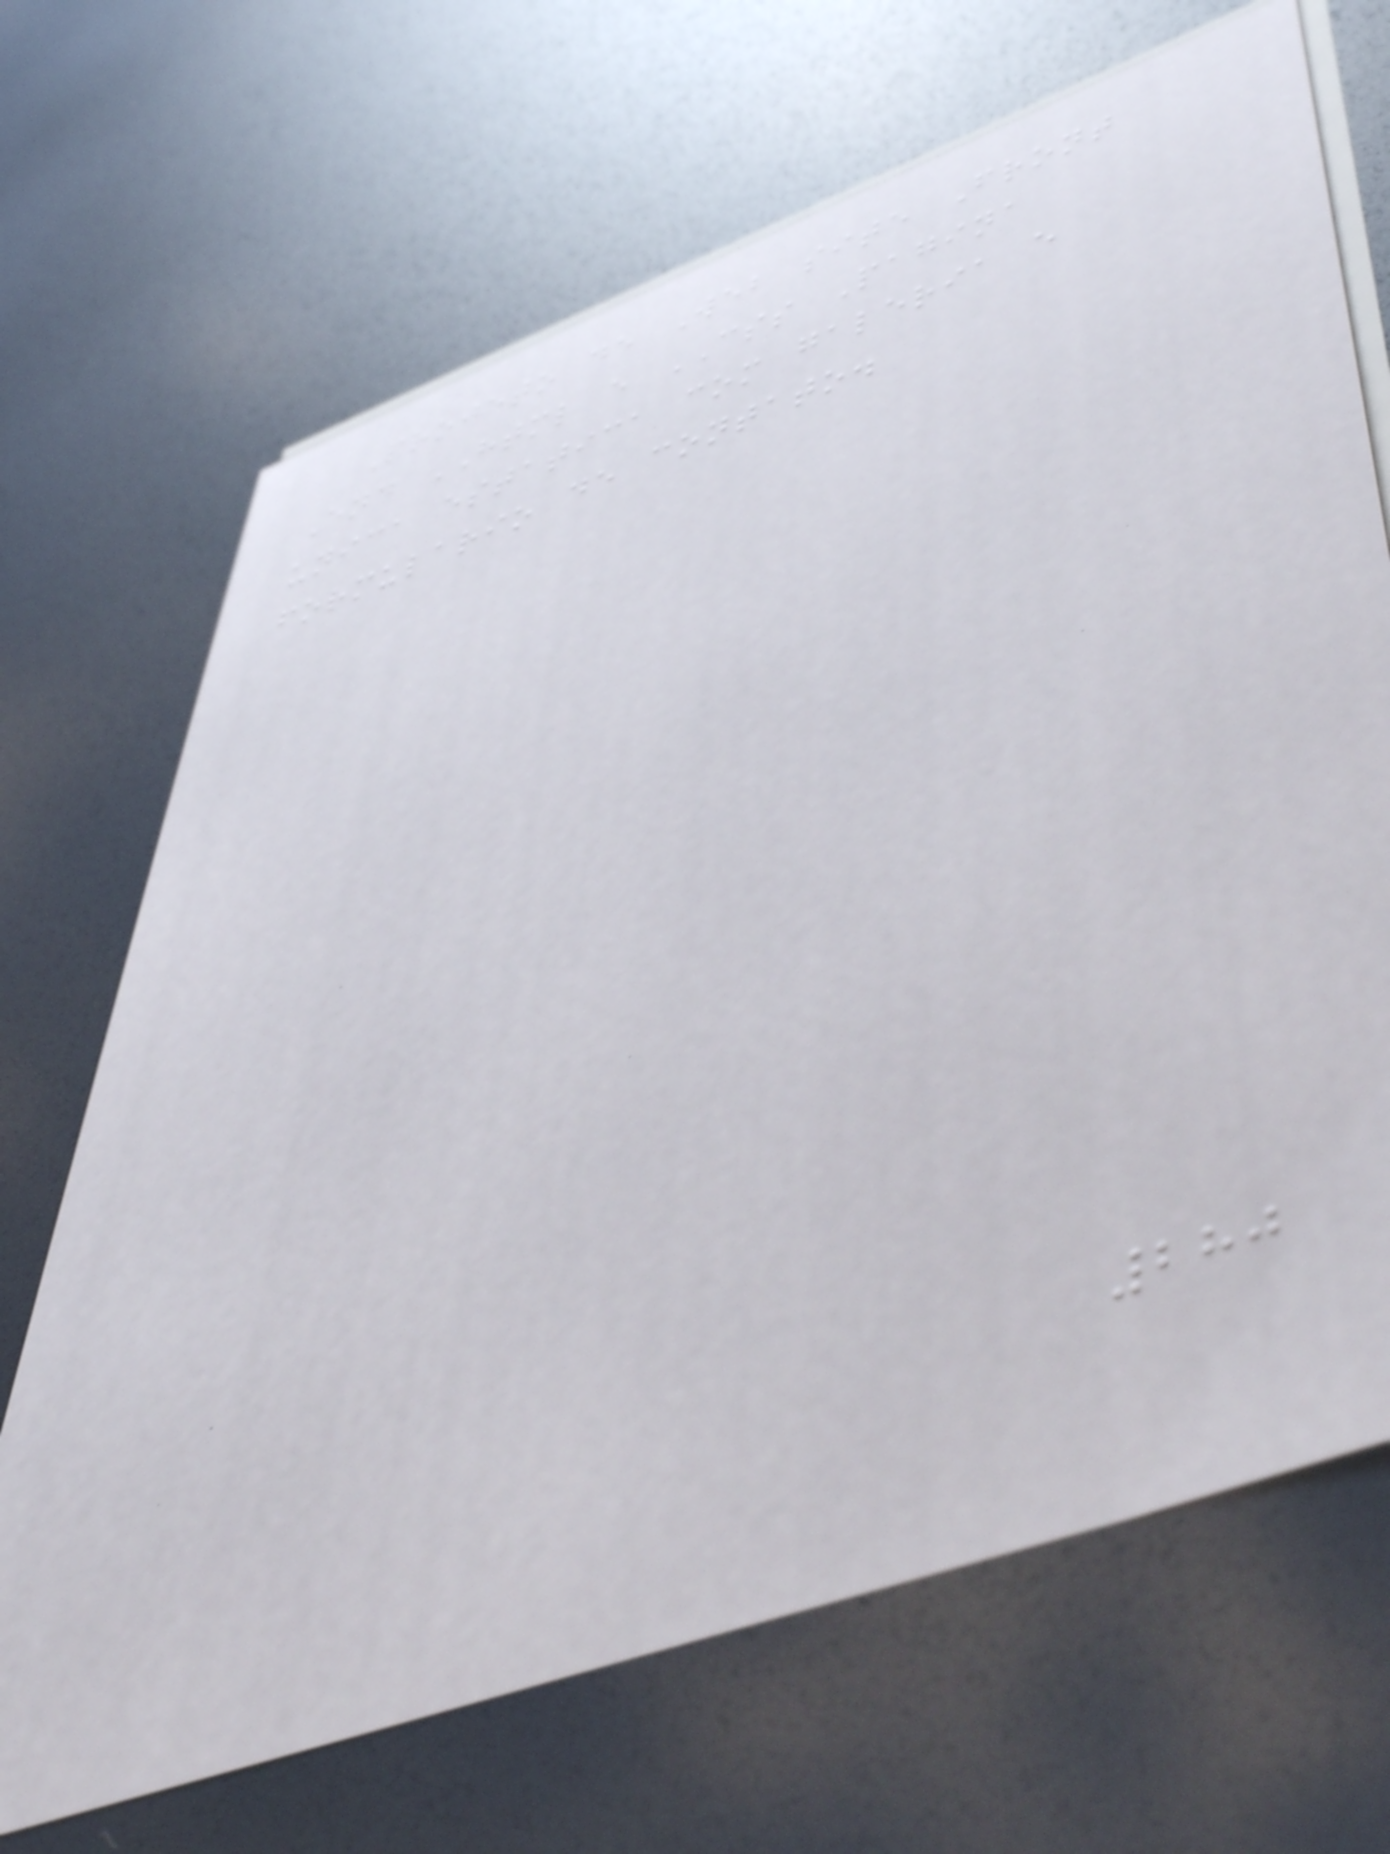Projeto de Web site Front
End HTML e CSS Pagina
unica estatica com galeria e
formulario de contato.
280
